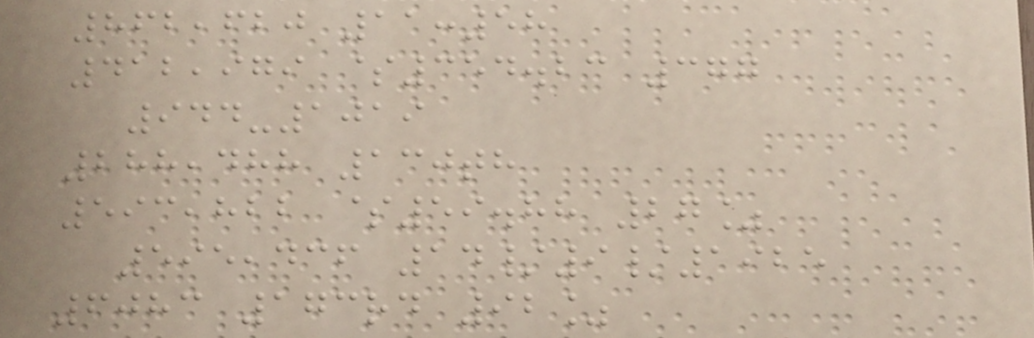862,620 11:58
412,979 $354.23 377
944-1019
288,488 130th
593,822 $59.88 27%
595,436 14/9/1925
6083 173rd 92%
